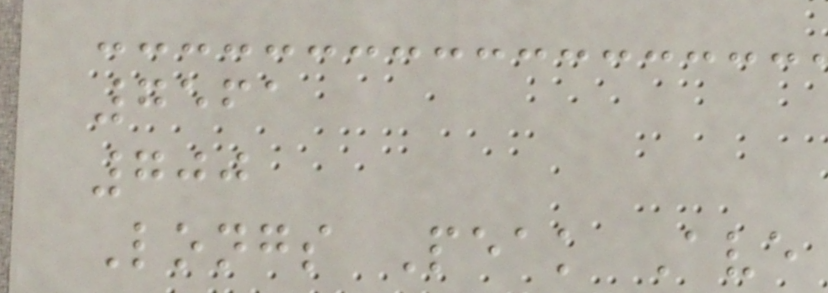7561
700
Longs Peak Ave
